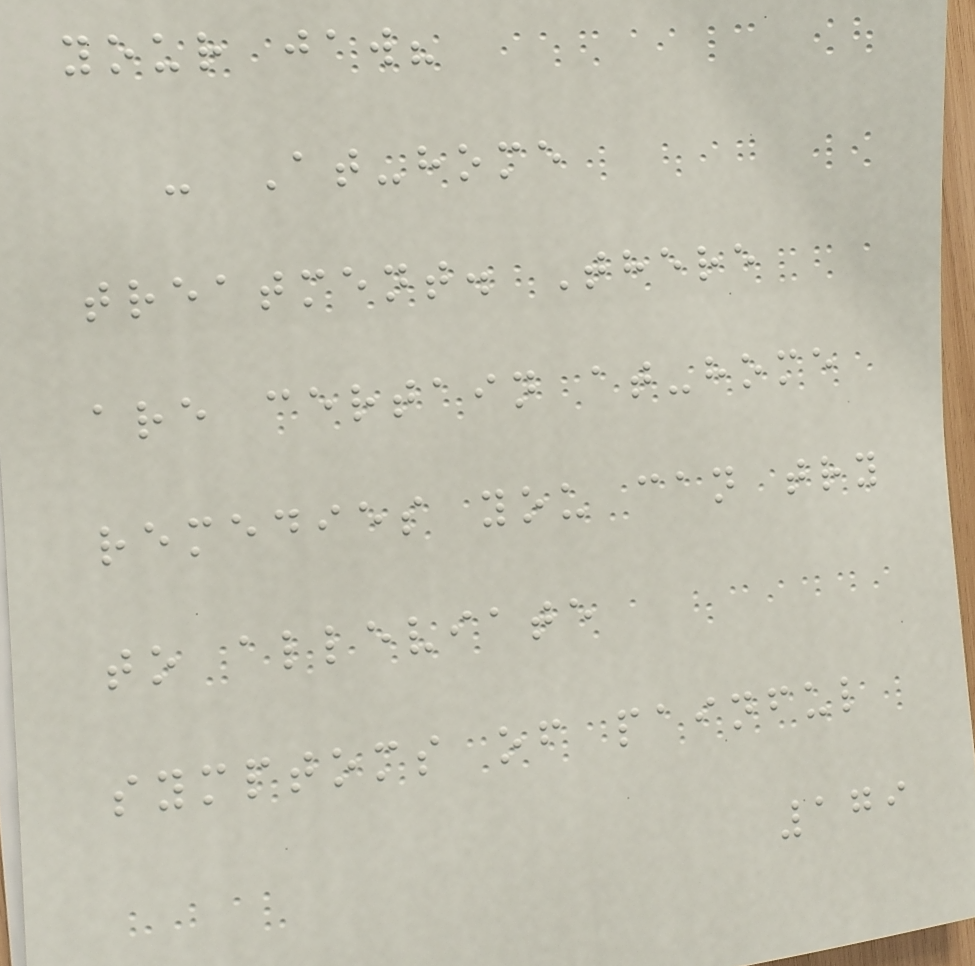your jaw?
- At-home
treatment. There
are certain at-home
remedies you can try
to alleviate
symptoms of painful
179
